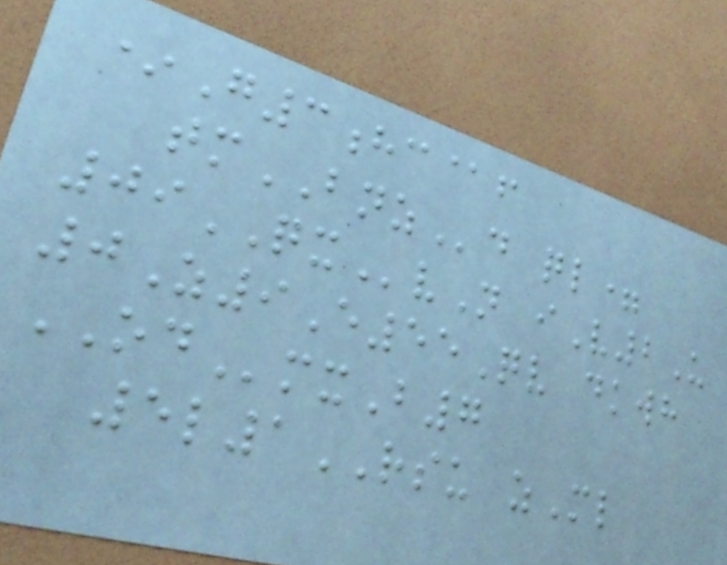*G3hc@f
tmBNZd ql=
09QXvN iV2U
0Z9E55Qv dkwh
ODmxB7
5l1RSU zMl
